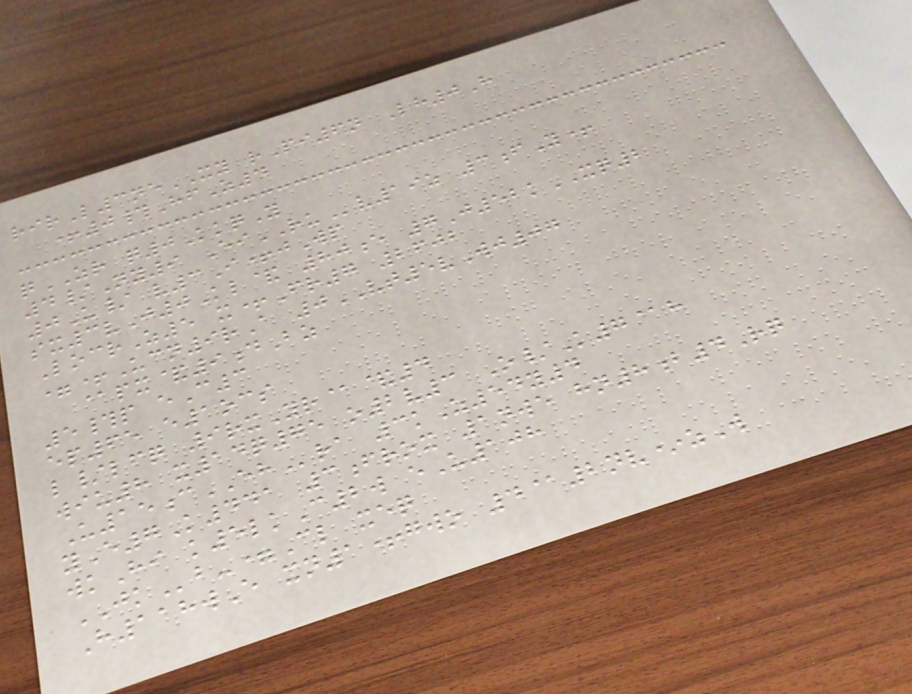rirL3neXY rPi6n Lh0H
+0#HfZ4
qZR q0KkqY
4/Ny9 EiRUv19z 3fY+
0U/ v3I+jWp
sx3vJ0Kl& 80e 7J52kXQ2
LocrZ5 x+Fr7 2602
=+Ucn9rA 0VT5vWj07
@px&9dBz
5#p eC3
ep65 e1ocs
l/lfq 9rxYr@&4
wiu8 x14q75 o2v3 O/K7@h
U15cEHra 3kZ54y4
yE7K441 3frox 1nwe hn8b4Rq
wkHi k5lkC2w eU108
JKb-=Cl xeq
H118wE xn1+gwo 4@2nv*zW
